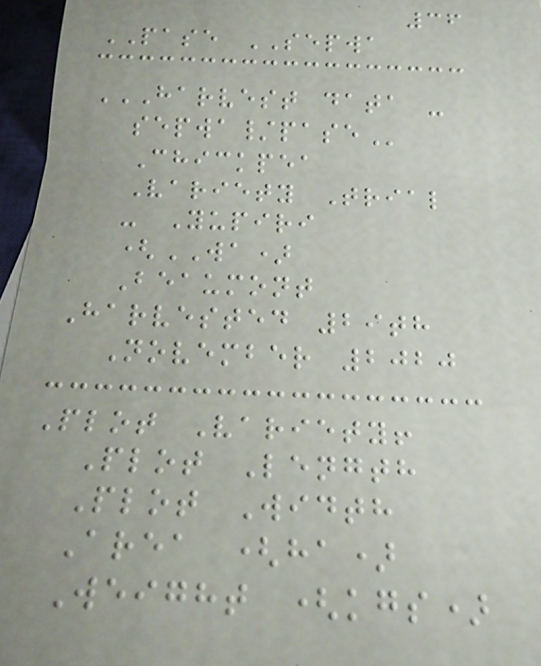36
PASE SEPWA
HARVEST DATA -
SEPWA/PASE
Chickpea
Variety Trial
- Yupiri
(WA)
Beaumont
Harvested 29th
November 2020
Plot Variety!
Plot Length
Plot Width
Area (ha)
Weight (kgs)
